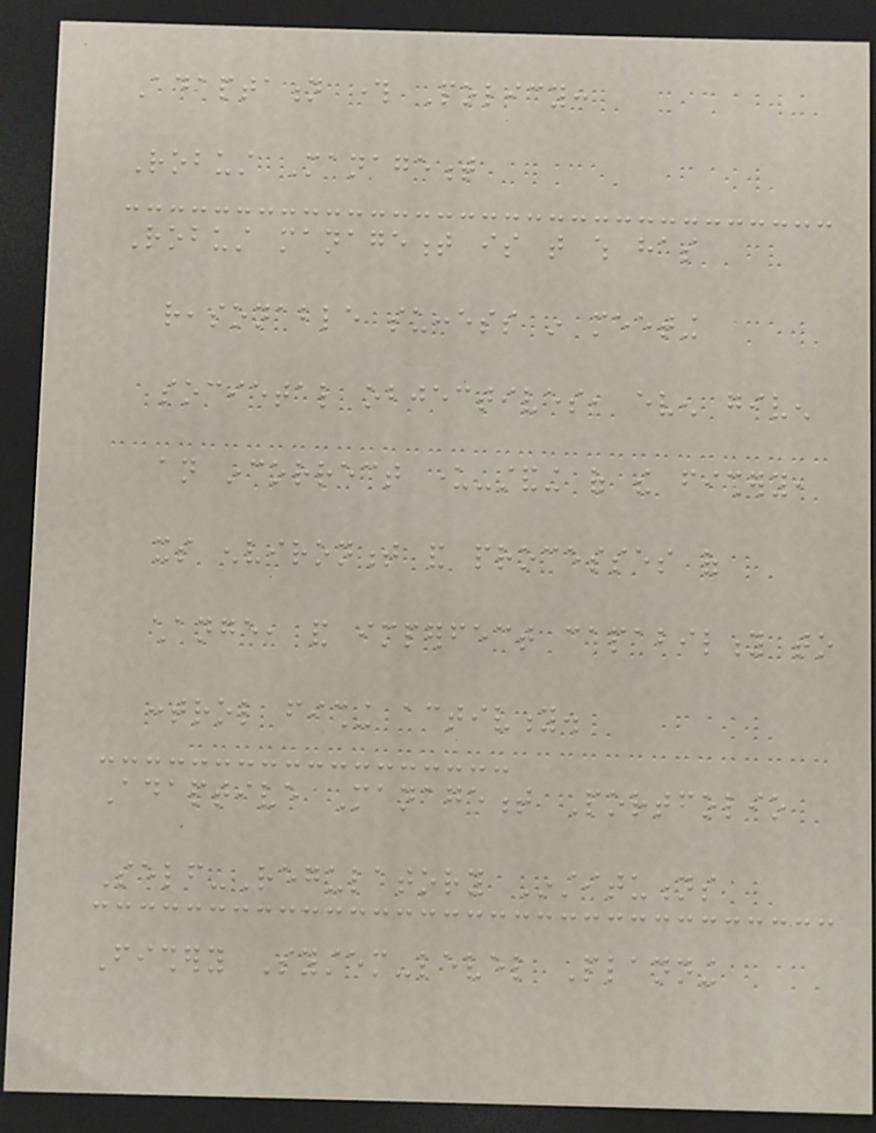Adaptation through Policy:
Robust Management
Robust management is that which has
reasonable success in meeting
societal objectives, even given
an incorrect under-standing of the fishery,
its environment and processes of
change, and imperfect capability to
control fishing activity.
Adaptive Management Portfolio
Self-Regulatory Institutions
Fishery System-level Planning
